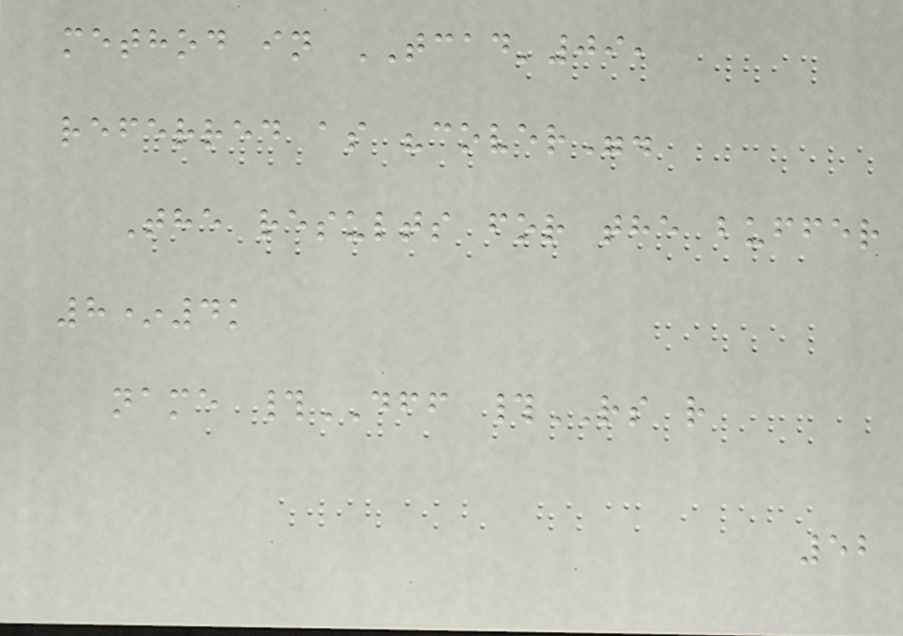method in TCAD'09,
referred as "cover".
The results for the buffer
8*4k
name #DFF #RS r
52
